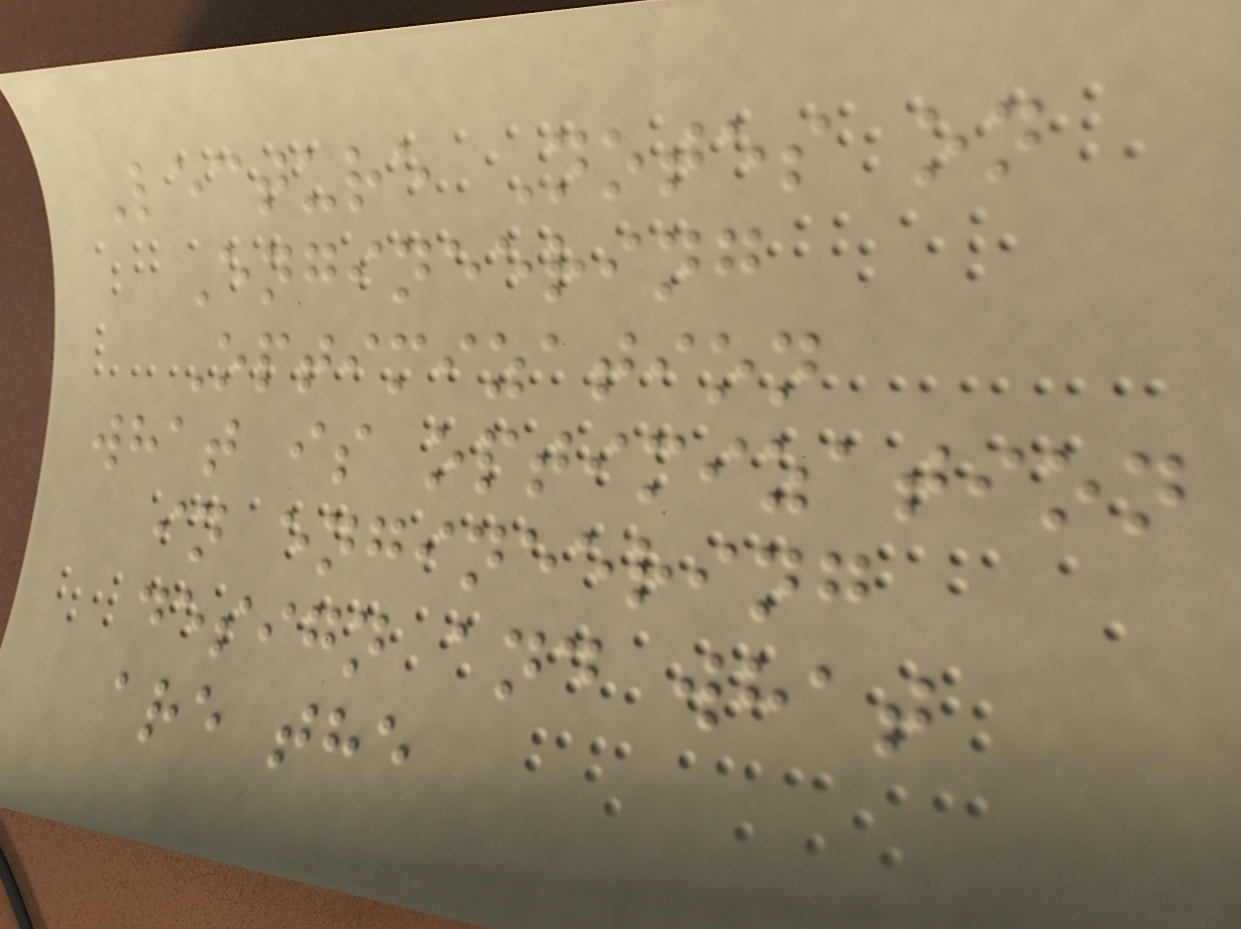Lecture Notes on
Engineering
Optimization
what is optimization
in engineering
design and what
are the
